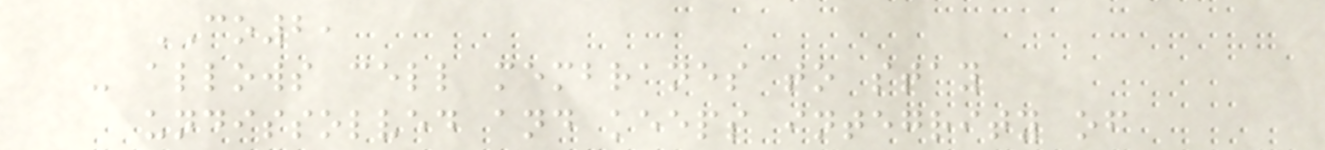CO2,
- allows cell membranes to stay
undissolved and keeps integrity of
